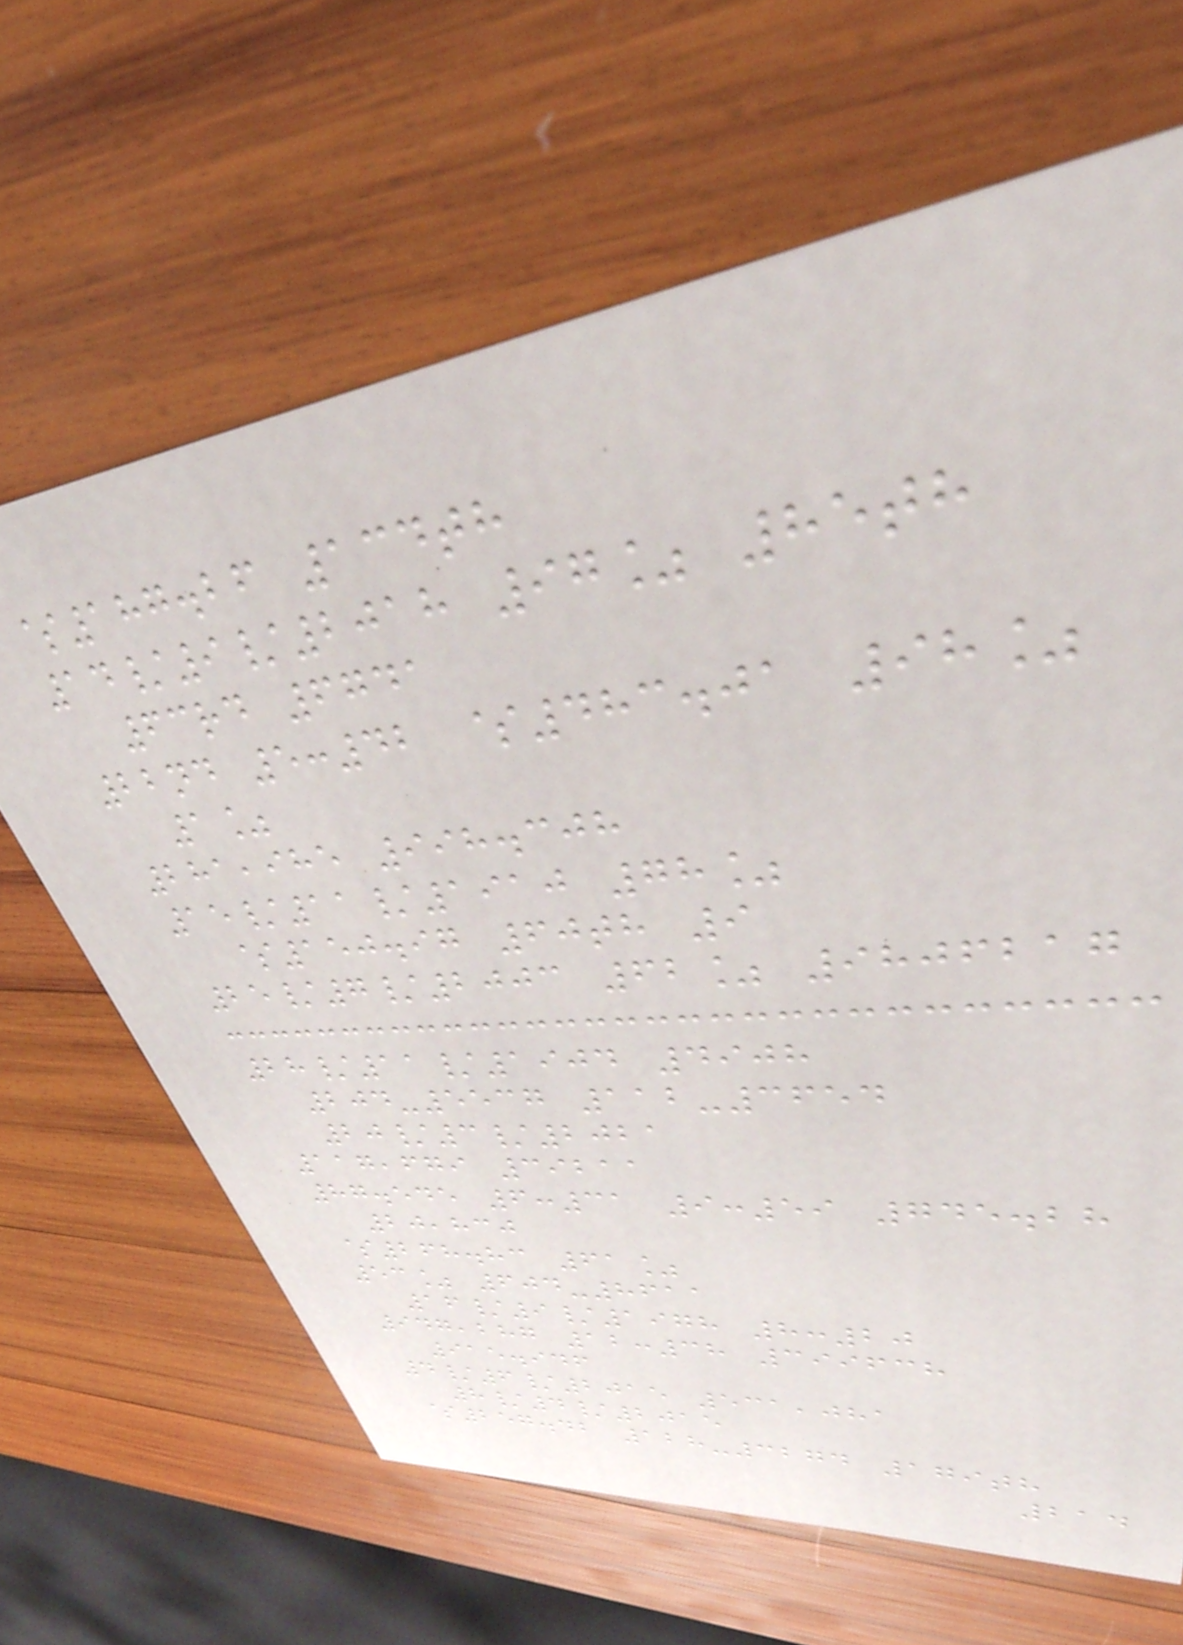$187.26 134th
14/9/2018 97% 85th
63rd 6741
22nd 5:42 $483.01 98%
1%
281,985 998.308
15/11/1910 78%
$150.97 60th 9
25/7/2003 62% 9806217
28/11/1904 4908
204-5537 112-3654
20/3/2021
117,679 39211
87.545 6:31 9:59 745.28
20,830
$268.83 61%
53% 604-8611
16/9/1978 8:20
947,287 12:38 399638
915.946
4/6/2015 531,081
8/4/2015
$257.42 128-3274 179th
214
